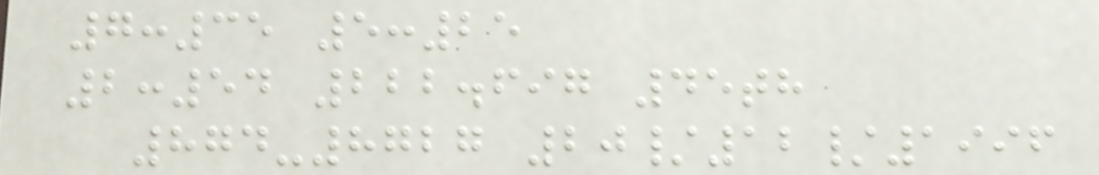7:35 5:25
2:54 222.697 45th
874-8727 20/12/1996
